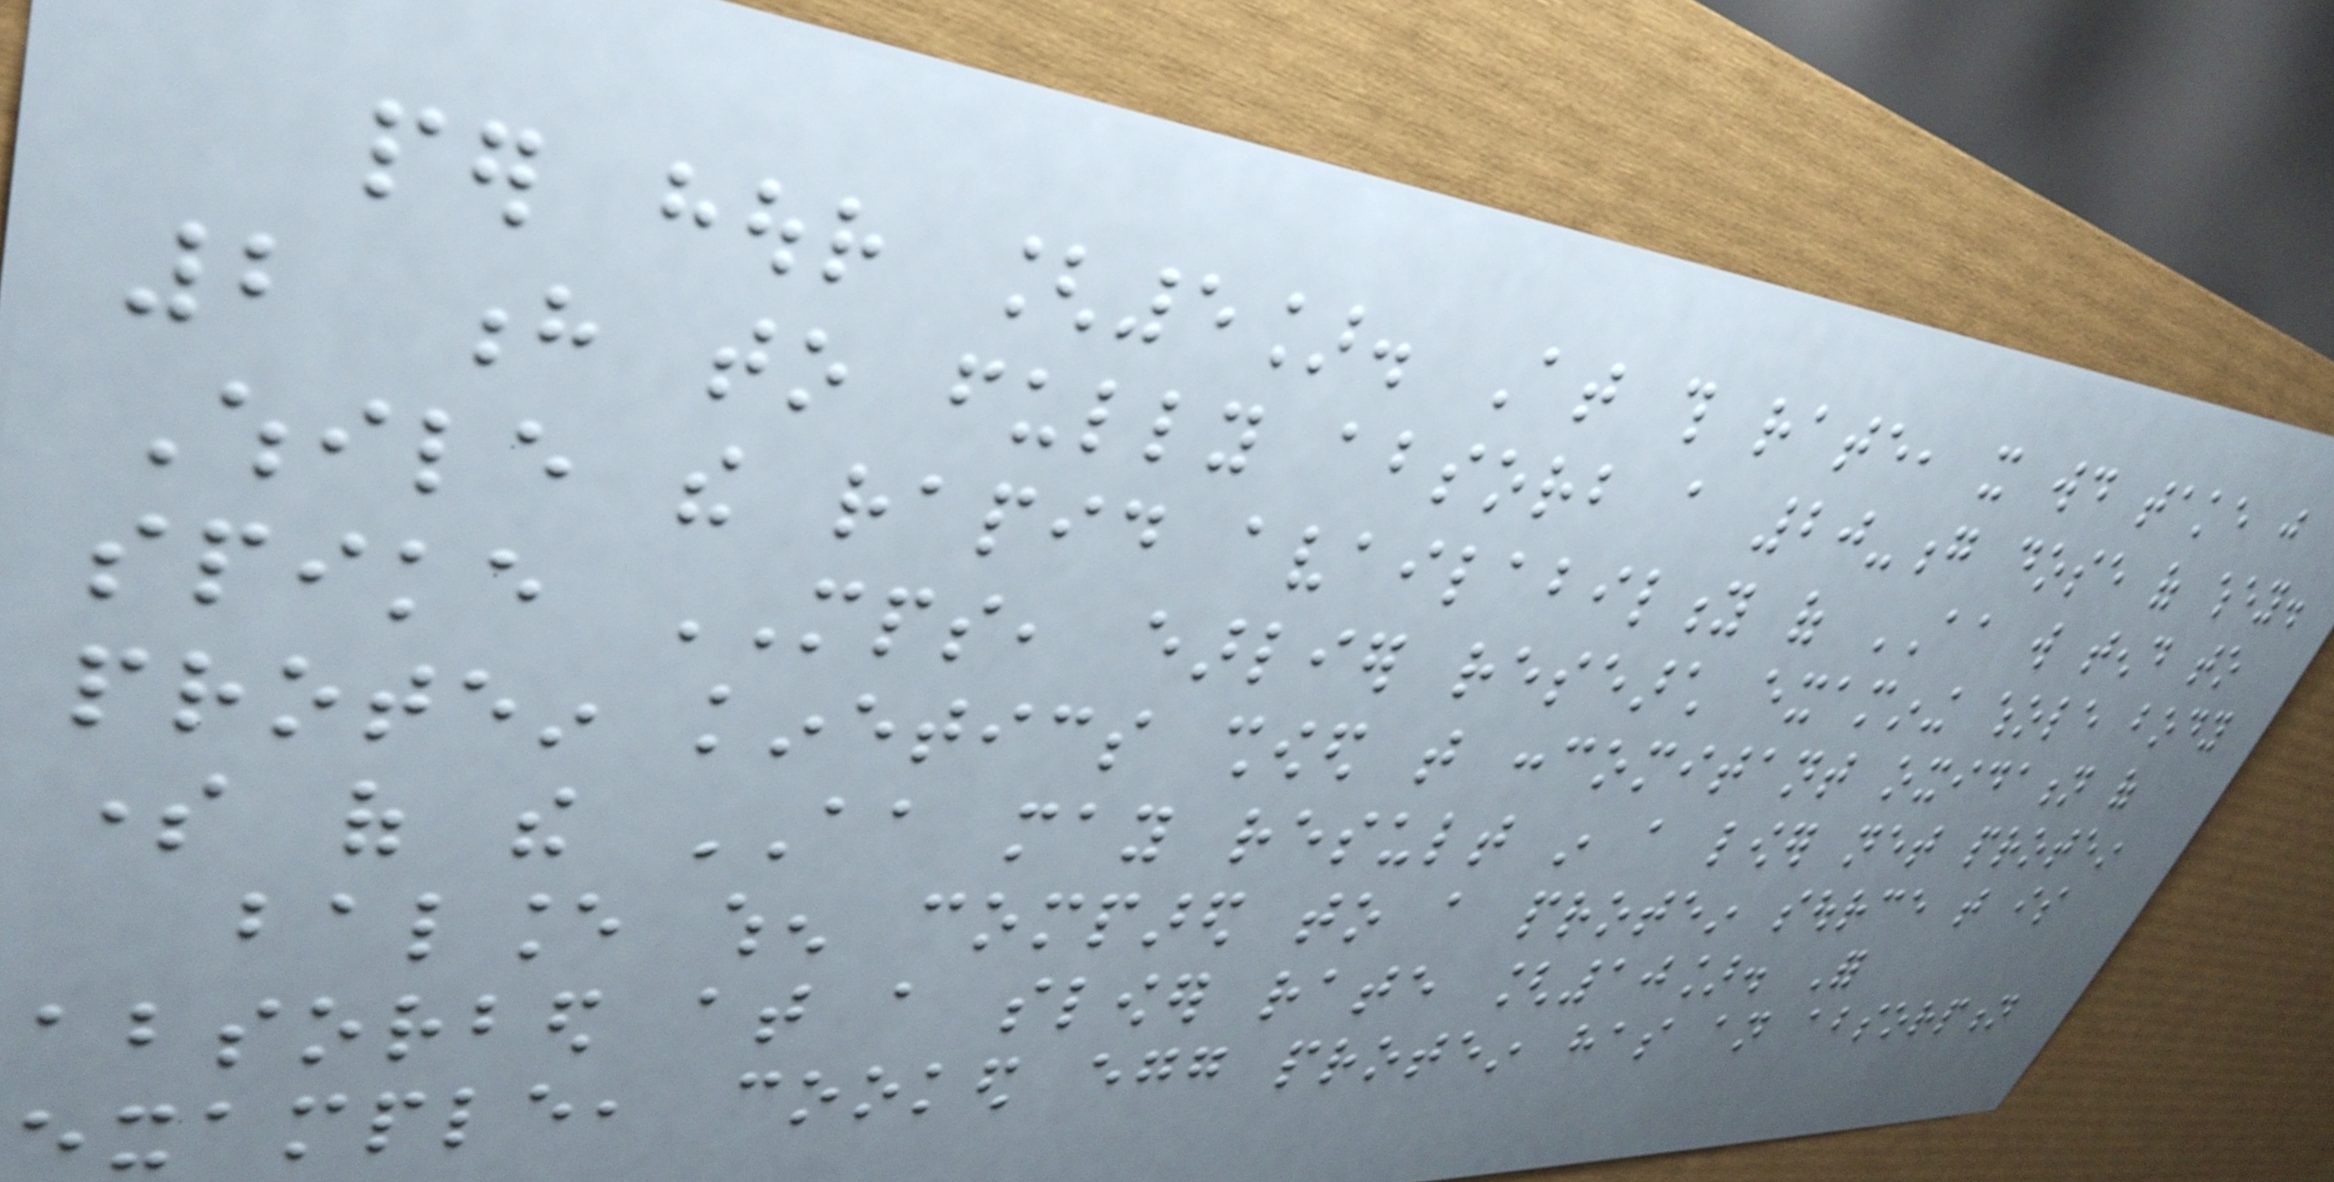per hour [5]. At this rate, it would take just
2 h to fully absorb a 20-g dose of whey.
While the rapid availability of AA will tend to
spike MPS, earlier research examining whole body
protein kinetics showed that concomitant oxidation of
some of the AA may result in a lower net protein
balance when compared to a protein source that is
absorbed at a slower rate [10]. For
example, cooked egg protein has an absorption
